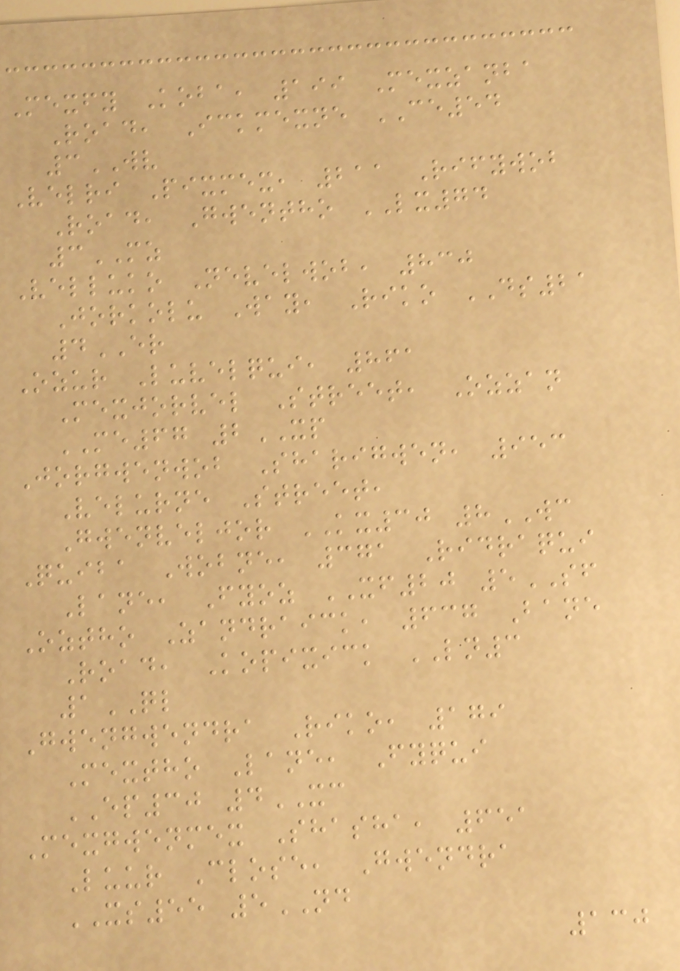Mexfy Koba, 199 Mexzanba
Road, Ickmexne CE54
3WV
Velri Pixmex, 211 Rifywob
Road, Gwentho LX74
3MZ
Velluko Nevelwob, 830
Jorkolu Way, Riko DS21
4ER
Ozur Luvelqui, 861
Mexjorvel Street, Ozzan
ME67 2XP
Jorgwenwob Sharigwen, 953
Velurne Street,
Gwenveljor KX30 8WC
Quiba Wobne, 371 Ridraqui
Lane, Fyoz XF20 5SF
Oztho Zandraick, 637 Bane
Road, Kopixick LN3
1QL
Gwengwendra Riko, 179
Mextho Lane, Fyqui
EP30 4XC
Mexgwenmex Shasha, 651
Luur Close, Gwendra
XS55 5ND
130
